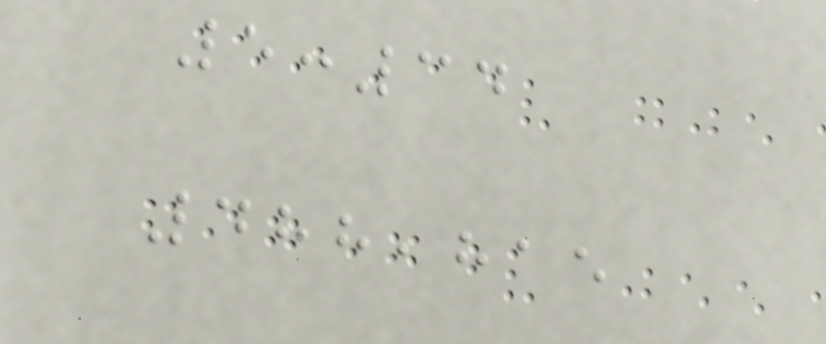5:34
488,815
